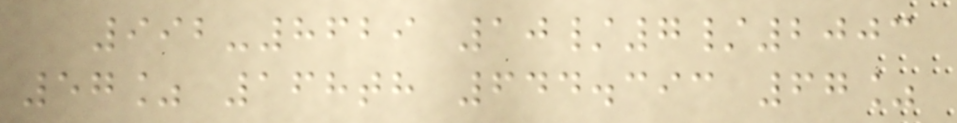992-8629 10/7/2003
57% 168th 644.393 67%
